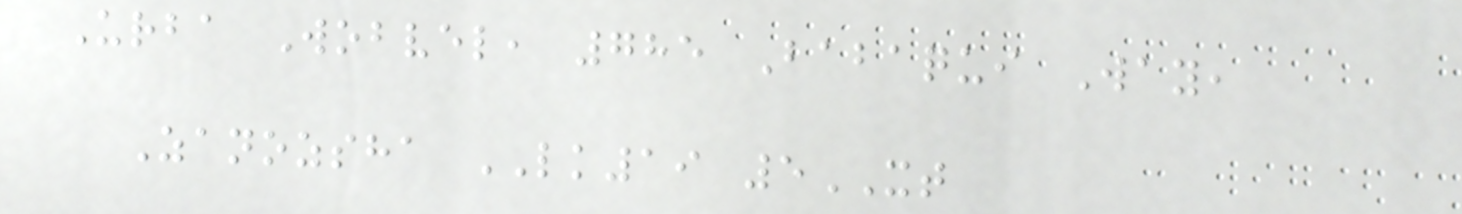Urba Wobvel, 785 Babaqui Way,
Zanozsha LK19 5XT
